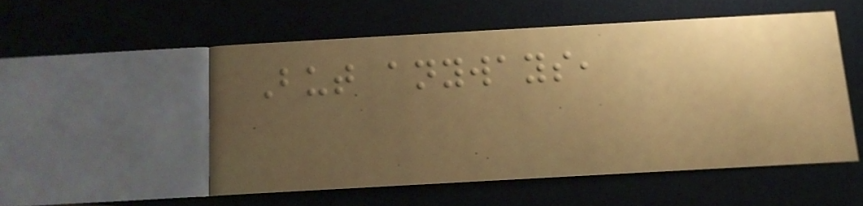But anyways,
